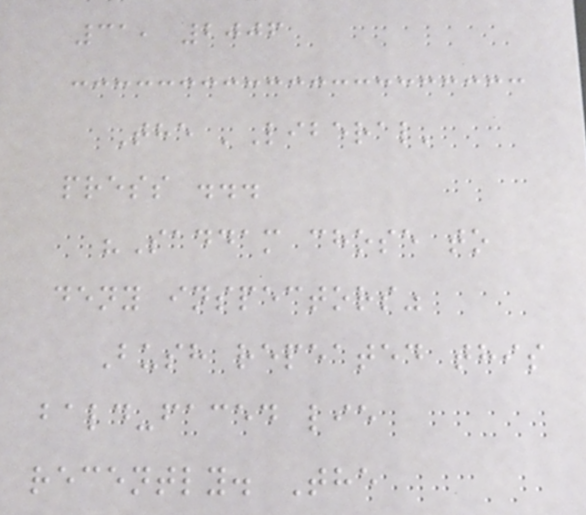31, 2006
The 'Liberal'
press ...
"Saddam chose to
deny inspectors"
Bush repeated this
bald-faced lie
recently. The
